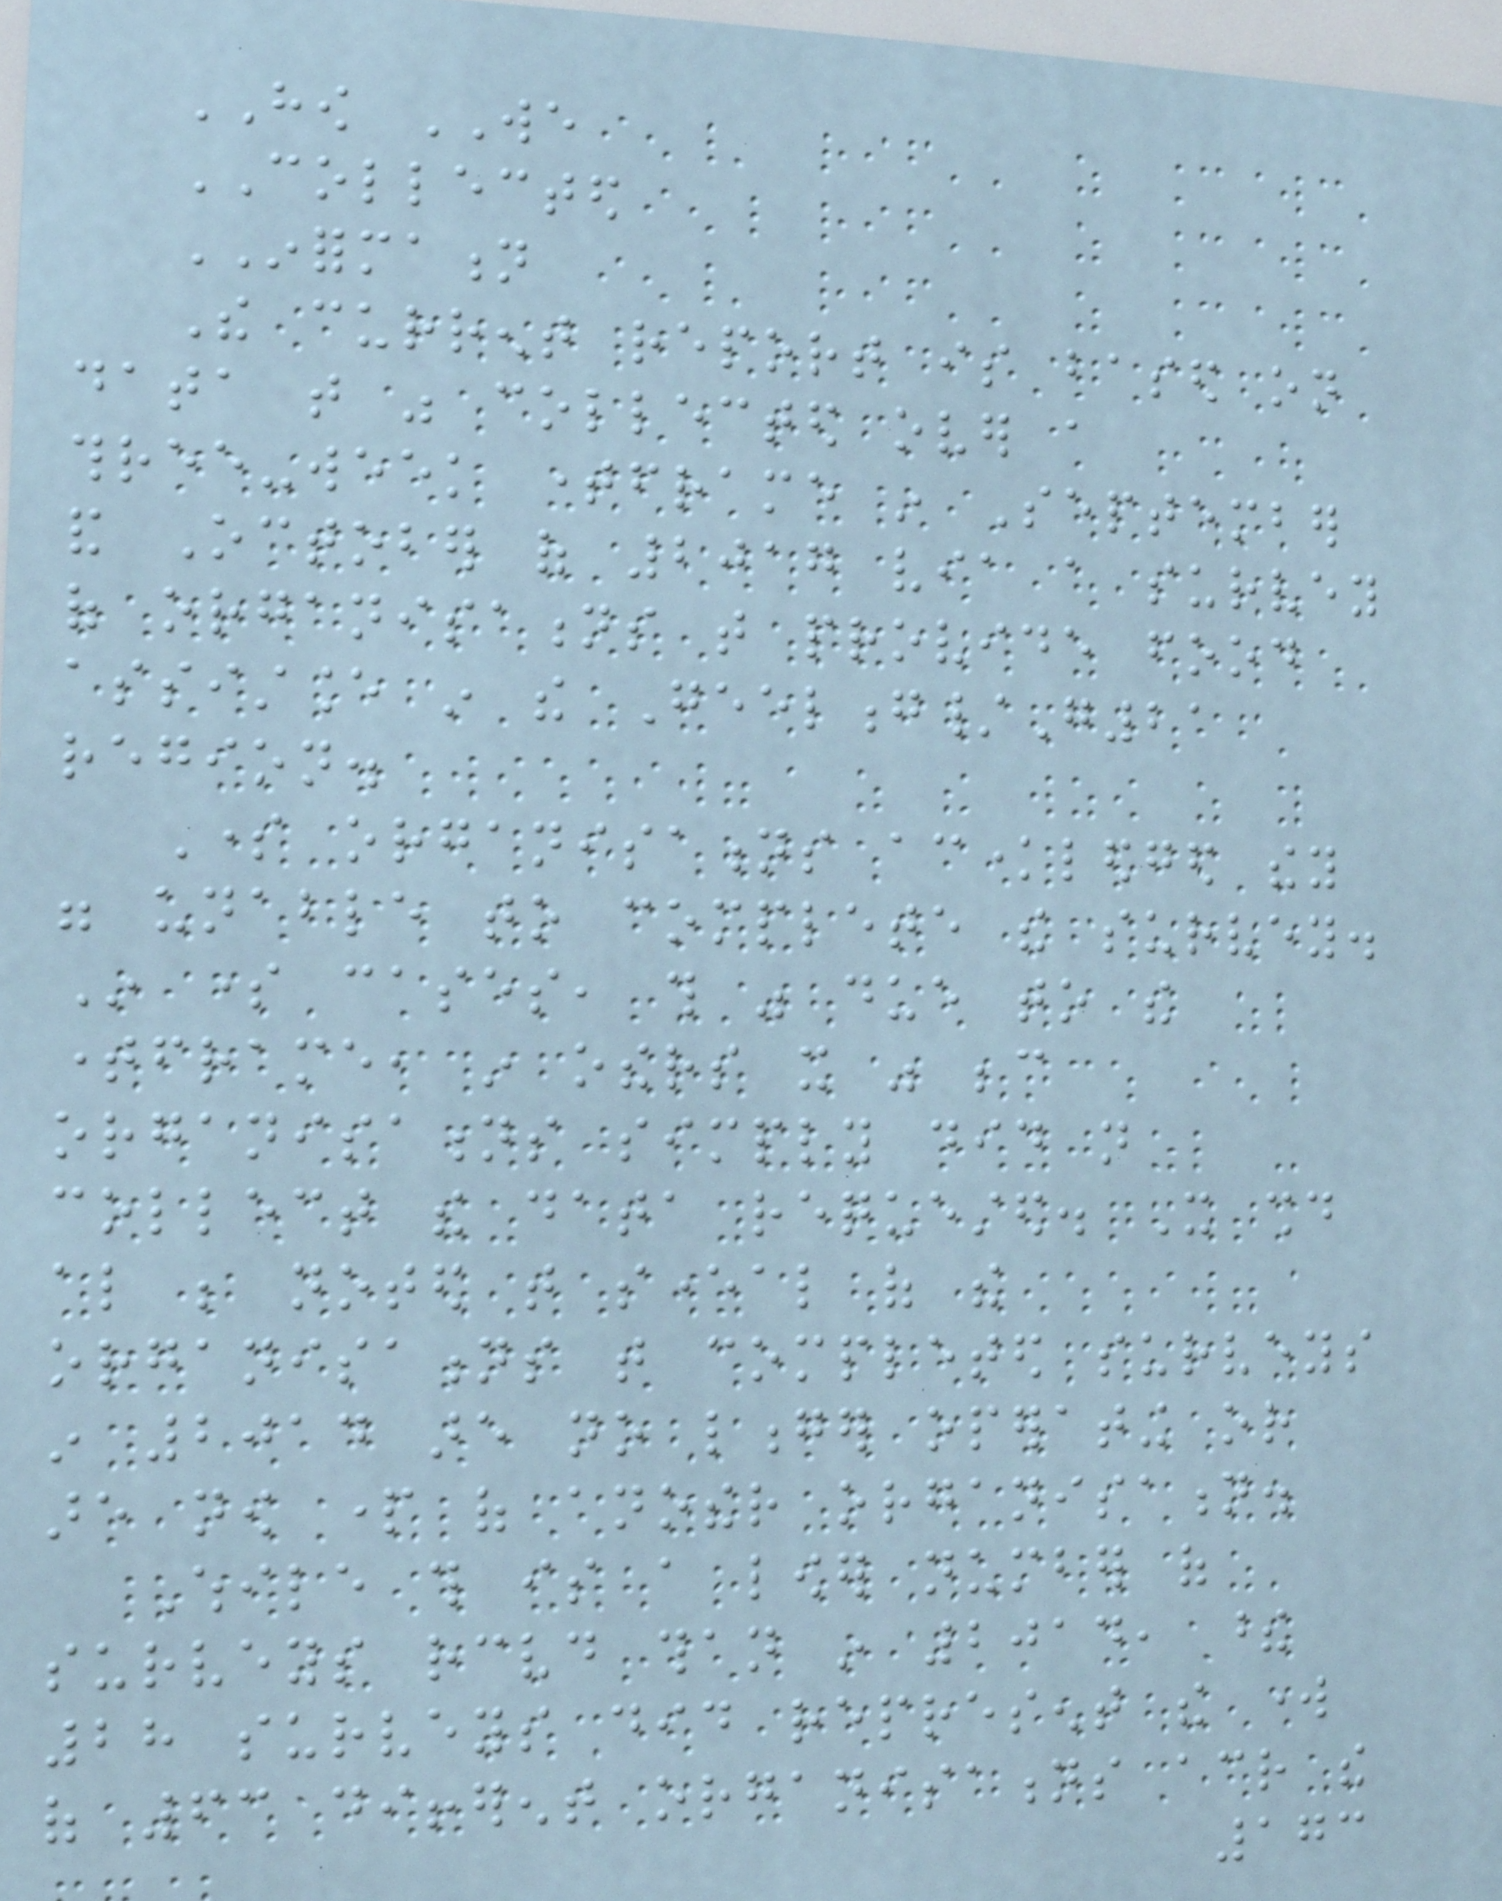HOW WE
COLLECTED
INFORMATION
The current report is based on
data that was collected over a
three-week timeframe in September
and October of 2017 via a survey
of organisations that provide food
assistance in the Geelong/G21
region.
Some organisations acknowledged they
were unable to complete the survey.
In some cases, this was due to the
timeframe, in others it was because
organisations simply did not
collect the data requested. It should
also be noted that several of the
organisations that completed surveys
in 2014 are no longer operating or
are now part of another organisation.
While this is a lower number of
surveys received than in 2014, these
28 surveys did represent the work
of 63 different organisations across the
173
